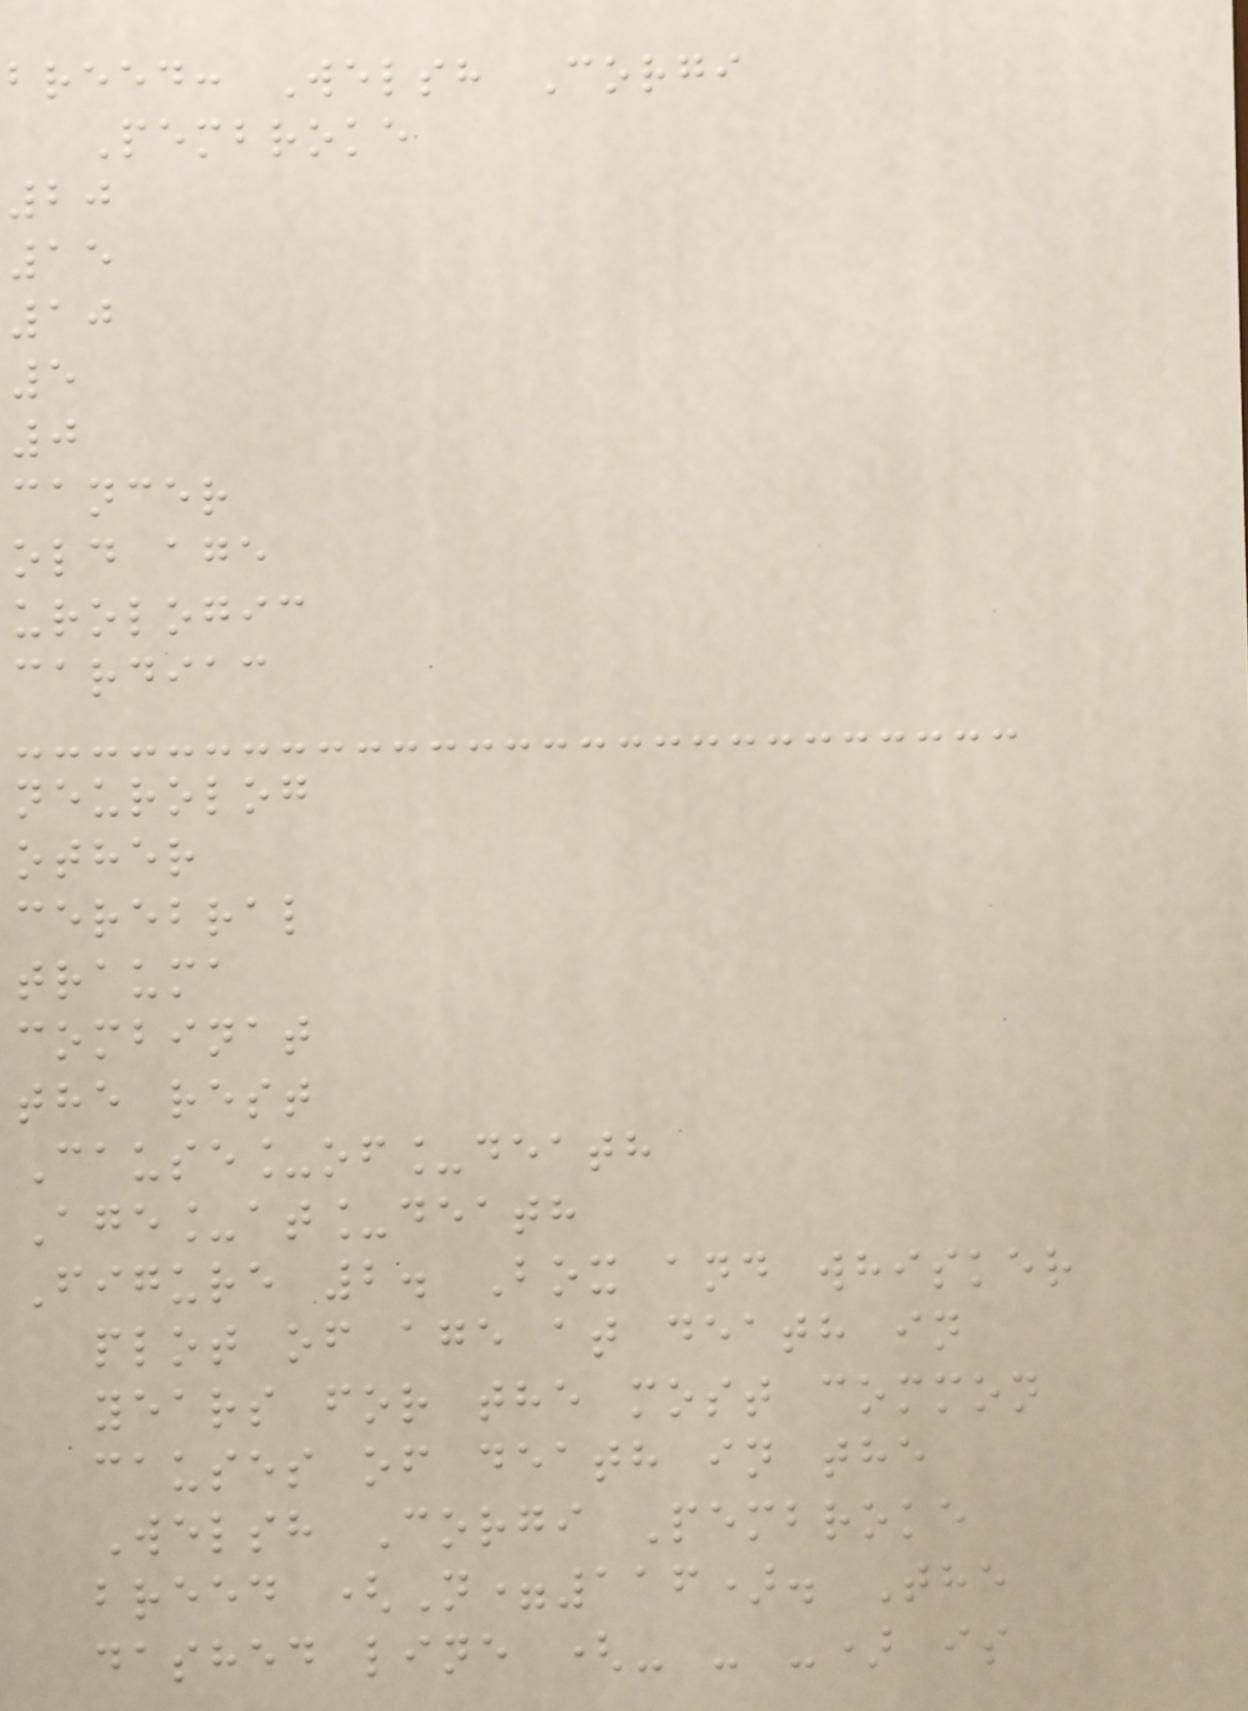breed: Welsh Corgi
Pembroke
20
15
10
5
0
cancer
old age
urologic
cardiac
neurolog
other
cerebral
trauma
combinat
the rest
Cause_of_death
Age_at_death
Figure 2. Box and whisker
plot of age at death in
years for the most common
causes of death in the
Welsh Corgi Pembroke
breed (N=116). The
dashed line (- - -) is
